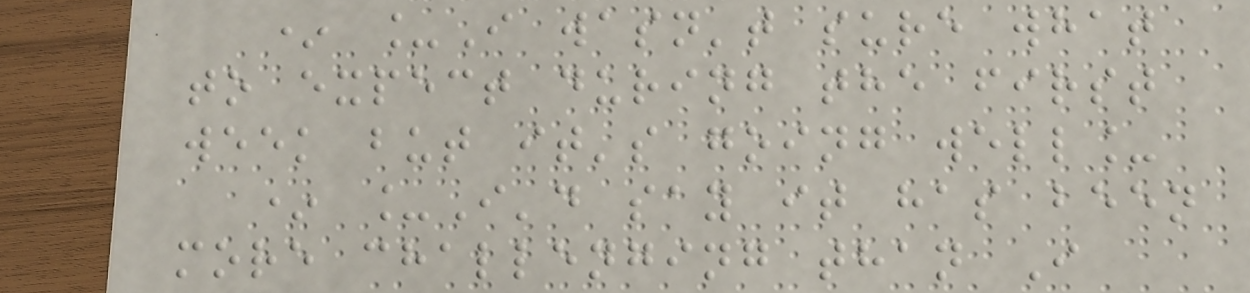* _I wasn't sure what
to expect during the first
week but it's going well_
* _I'd say it has been
more challenging than I
